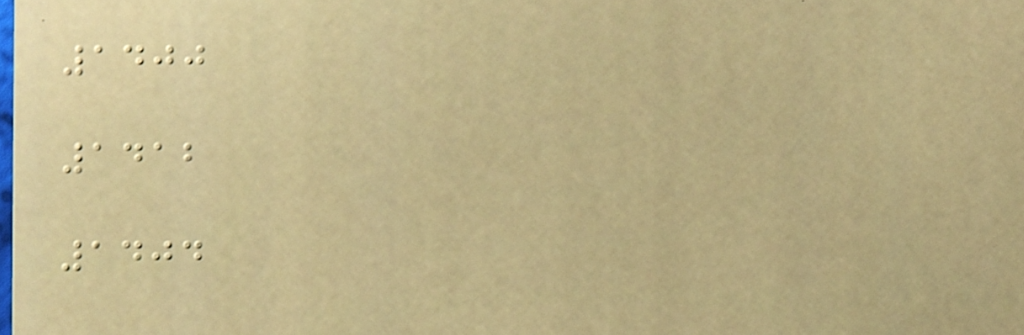1400
1412
1404
